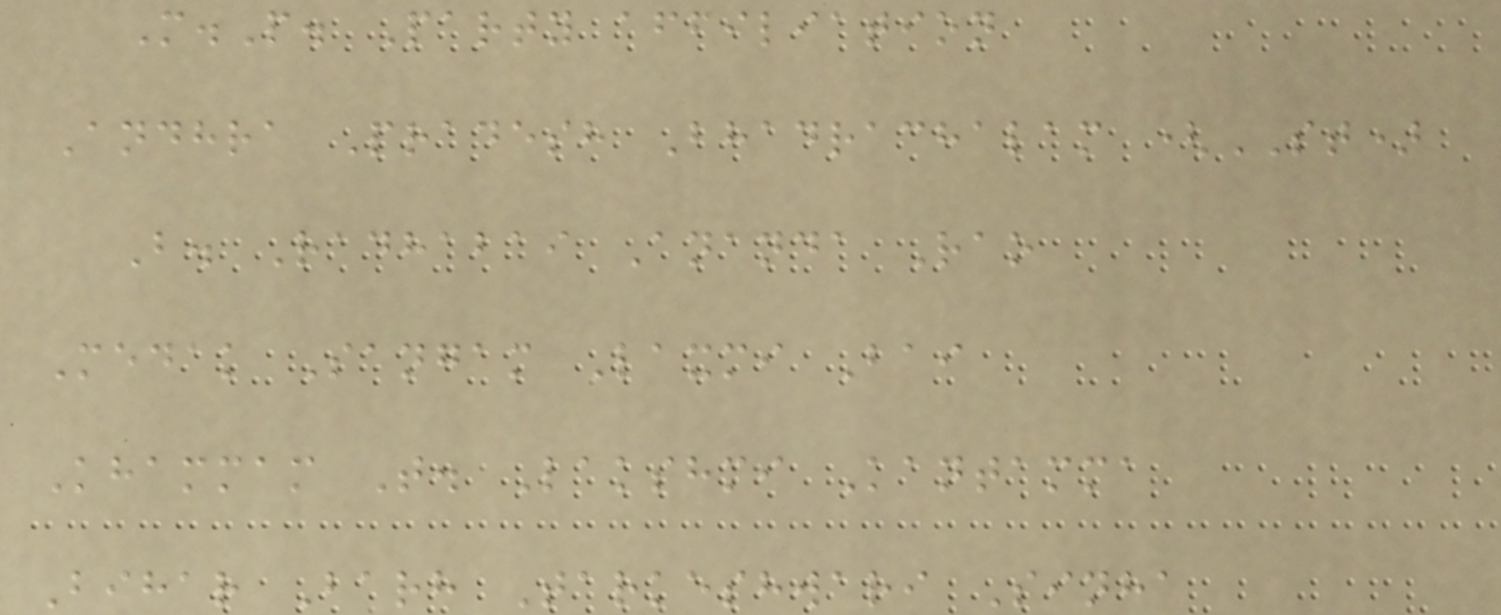M.P. Party affiliation
Andhra Pradesh Bhadrachalam (ST)
B. Radhabai Ananda Rao
Medak Sangam Laxmi Bai
Khammam T. Lakshmi Kantamma
Bihar Barh Tarkeshwari Sinha
